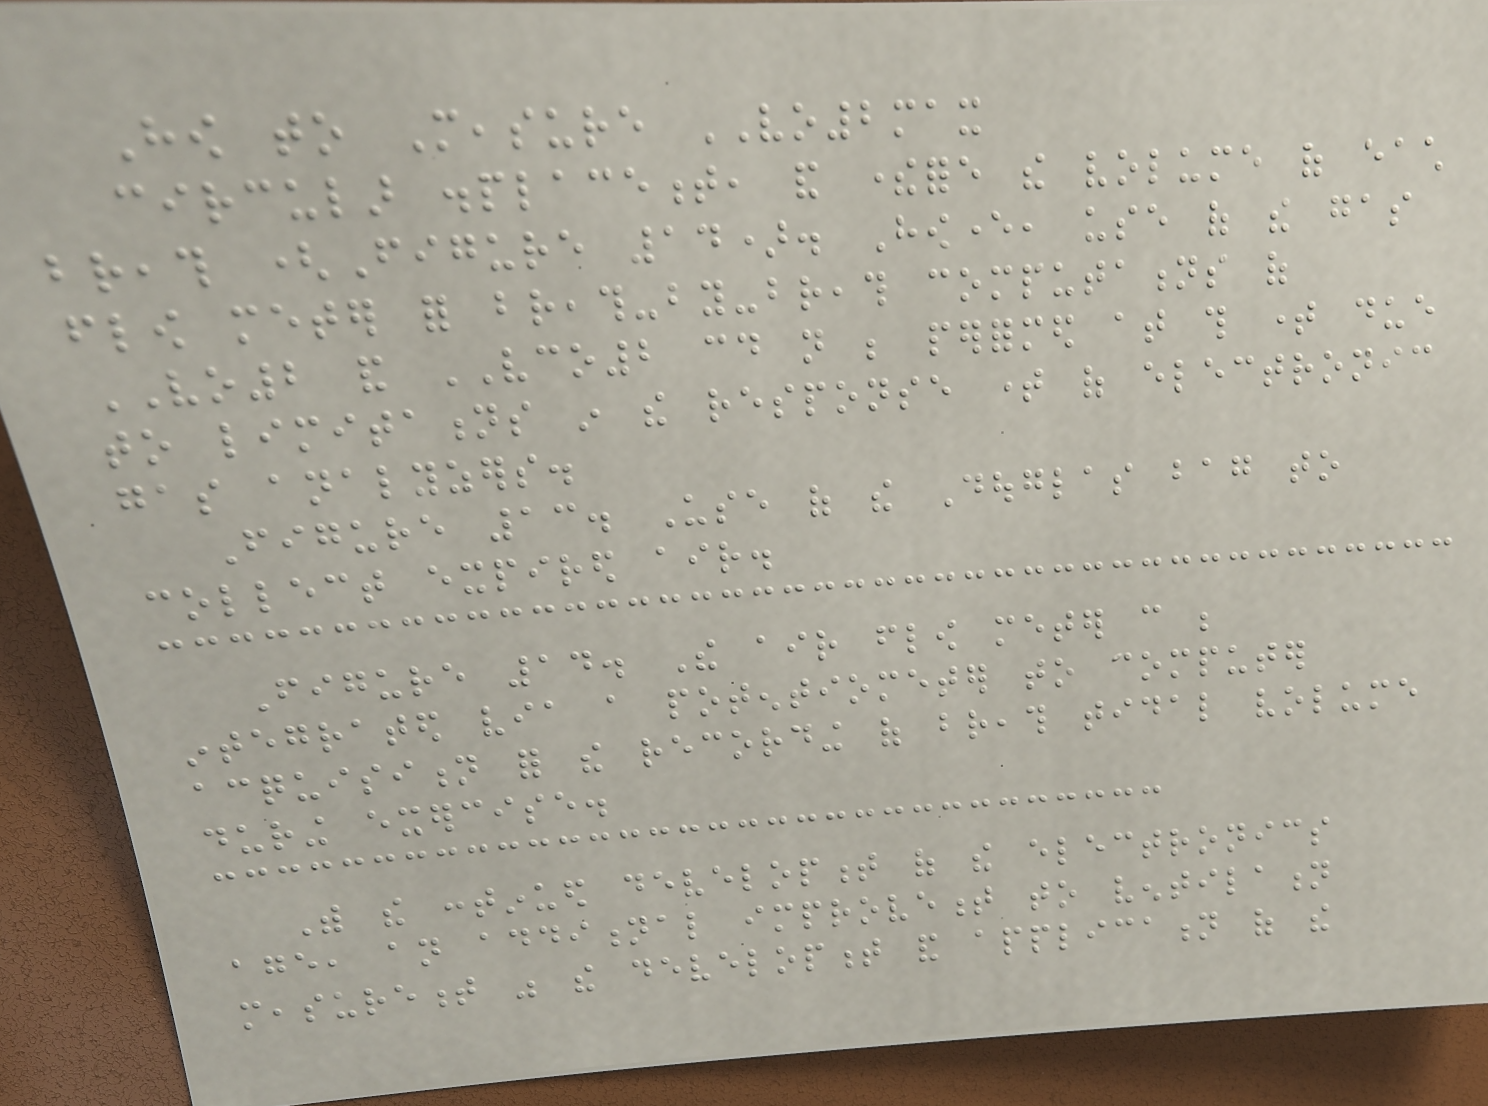How to Measure VO2max
circular displacement, and therefore the volume of each
breath (Figure 14). However, use of the gas
flow meter for breath-by-breath computations of
VO2 and VCO2 could not be performed at this time due
to limitations in the response time of electronic
gas analyzers.
Figure 13. Use of the Douglas bag to
collect expired air.
Figure 14. The air flow meter can be
integrated via a potentiometer to computer
acquisition for the recording of breath tidal volume
during exercise.
With the continued development of the electronics
age, an additional improvement to ventilation
measurement was the development and application of the
